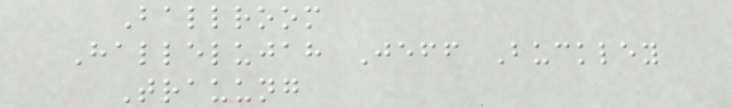Ballroom
Hallelujah Jeff Buckley
Trauung
